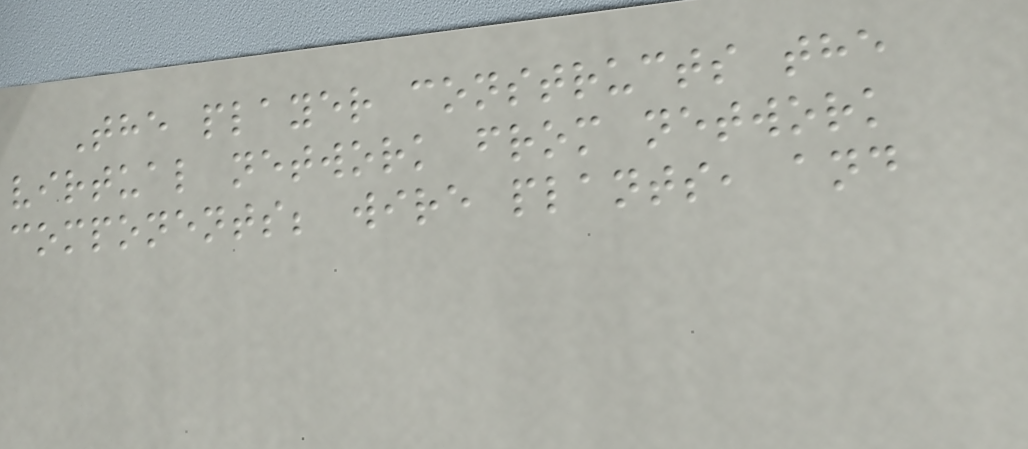The player constructs the
virtual network from network
components; wire plants, and
